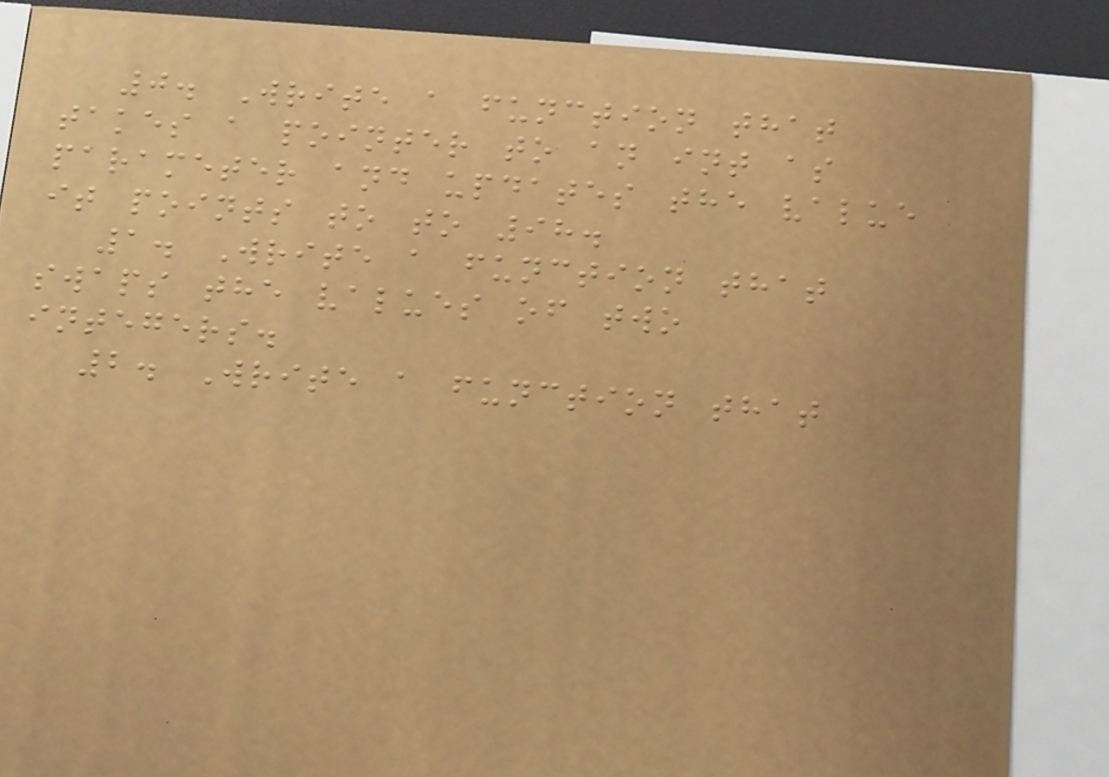0. Write a function that
takes a pointer to an int as
parameter and updates the value
it points to to 98.
1. Write a function that
swaps the values of two
integers.
2. Write a function that
